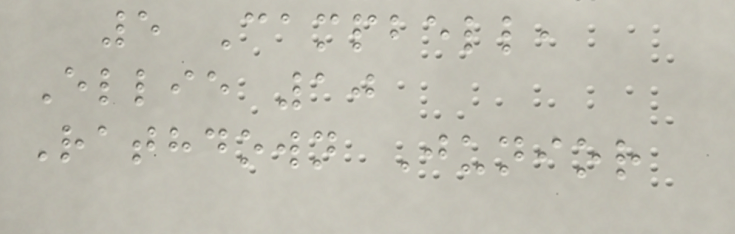5 Campbell,
Ellie 10
Rathdown Junior
